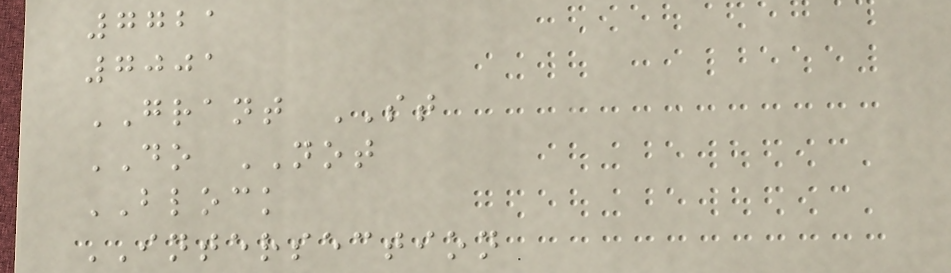7721
7001
GRANT ST
DO NOT
BLOCK
INTERSECTION
